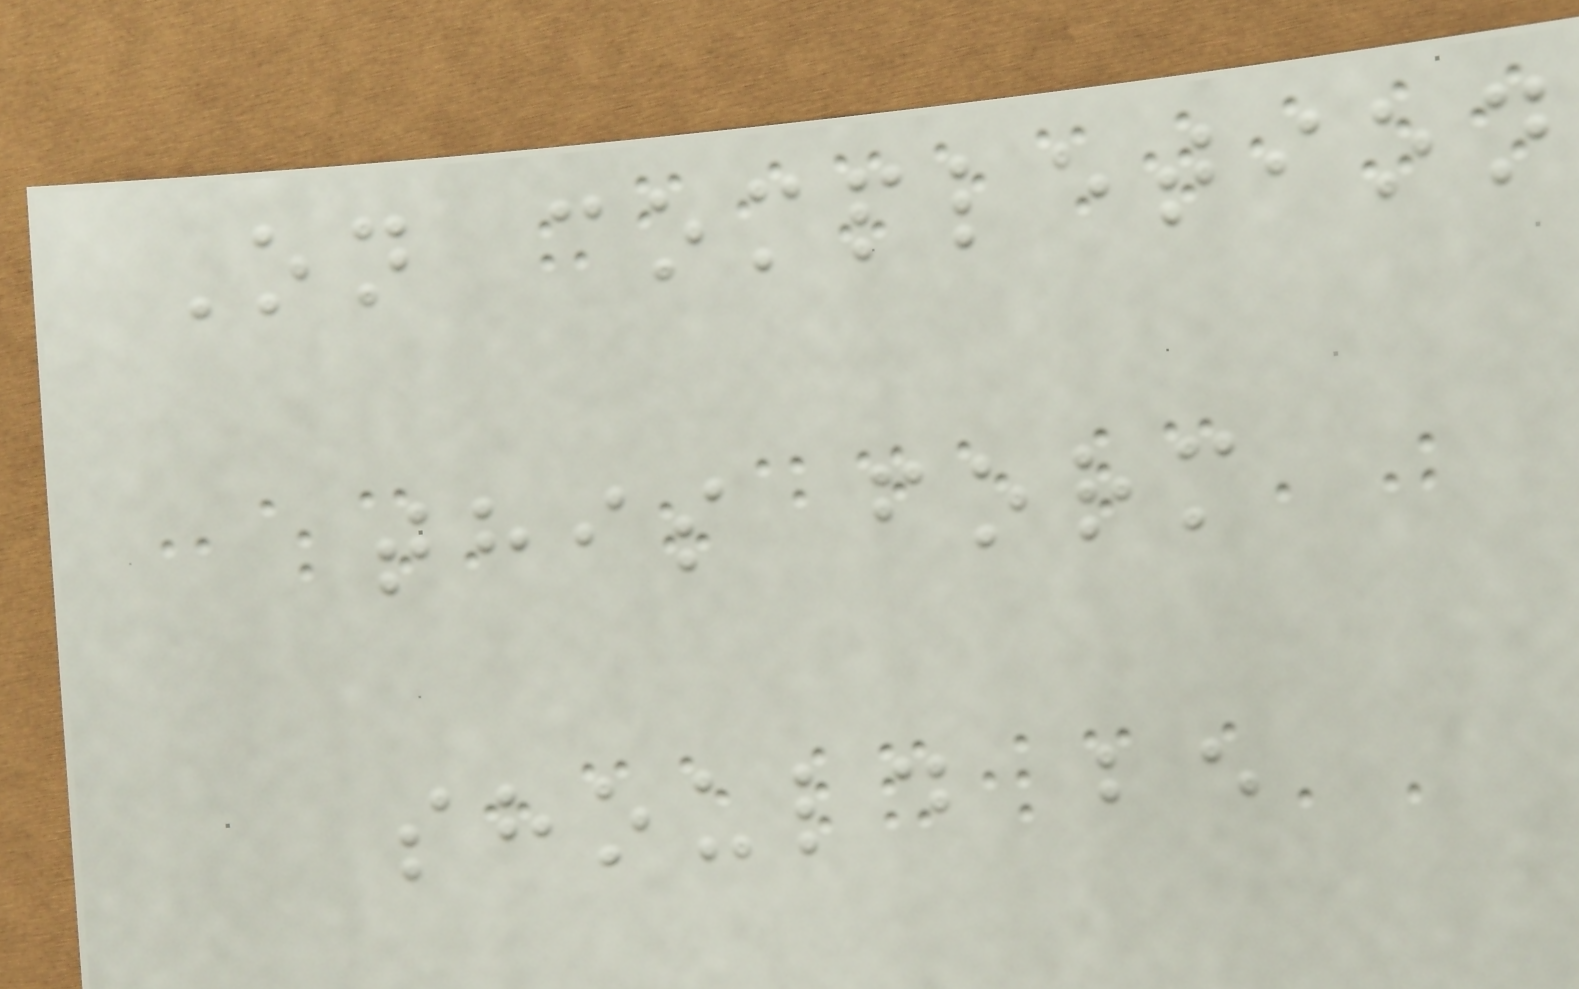On completion
this form
should be
